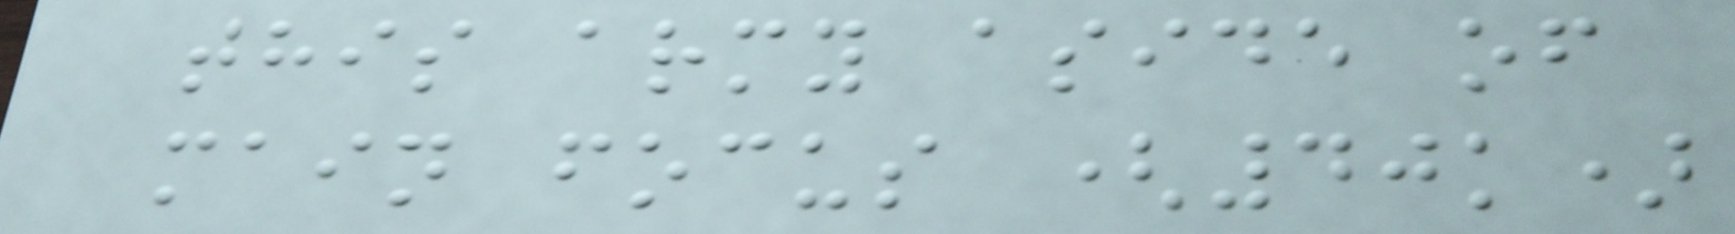this army aside of
main focus (40k)
